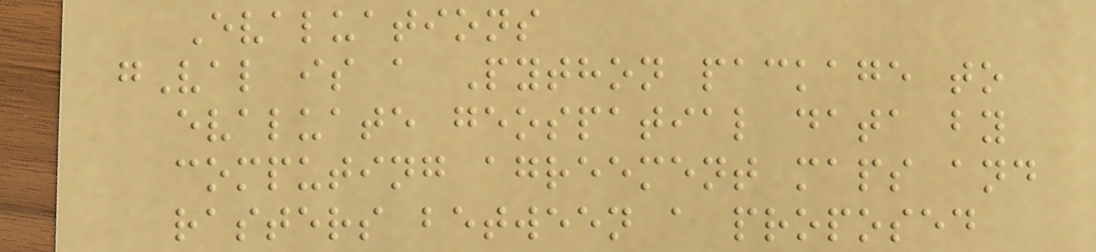Evaluations
gVal is a Python package to
evaluate geospatial data by
computing agreement maps and
rasters between a proposed
